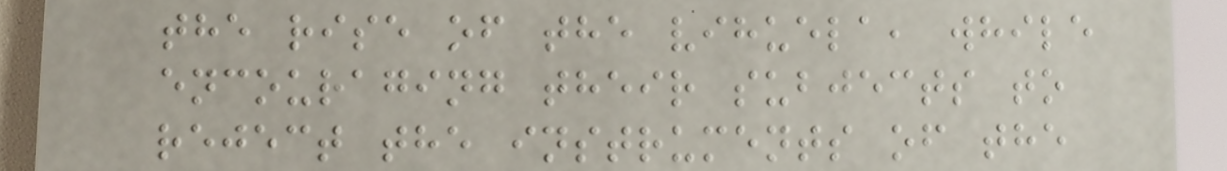the rise of the vihuela, while
encouraging their subjects to
reject the instruments of the
